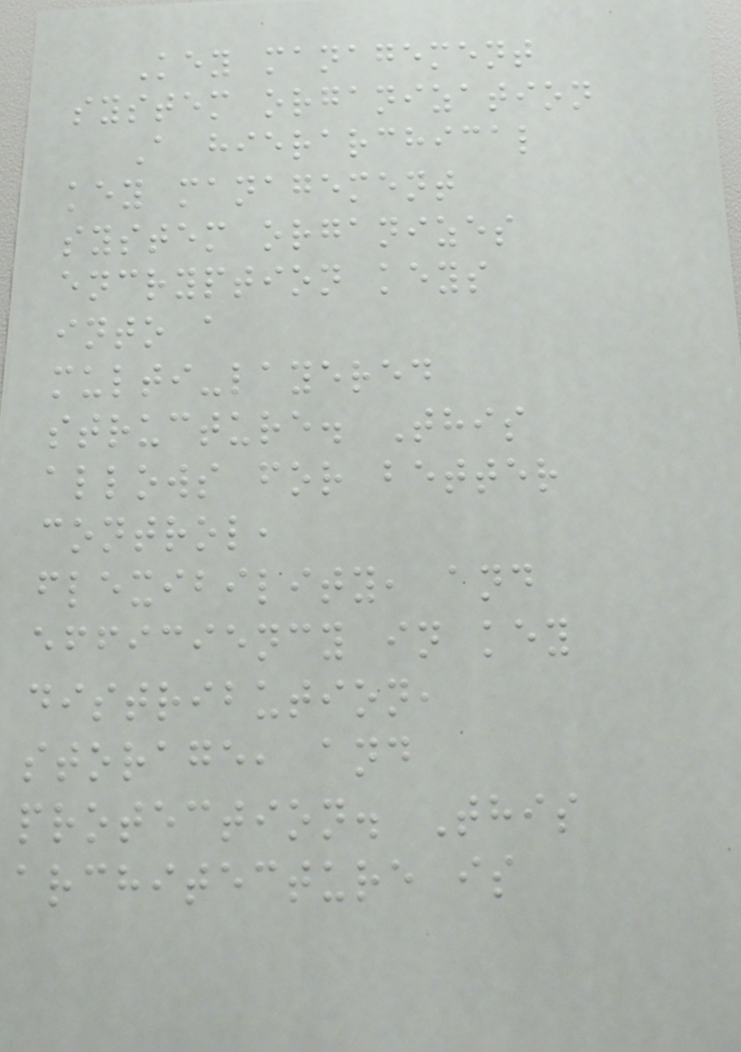Key management
system organization
A hierarchical
key management
system organizes
encryption keys
into a
multi-layered
structure. This
allows for better
control,
flexibility, and
efficiency in key
distribution,
storage, and
protection. This
architecture is
